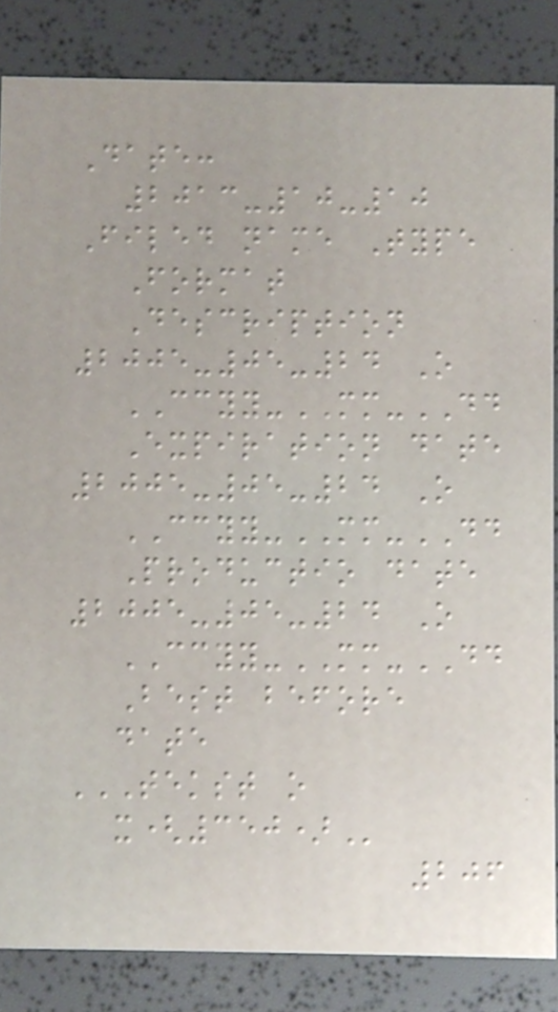Date:
2013-10-10
Filed name Type
Format
Description
2005-05-24 O
CCYY-MM-DD
Expiration date
2005-05-24 O
CCYY-MM-DD
Productio date
2005-05-24 O
CCYY-MM-DD
Best before
date
TEKST O
X(350)
206
